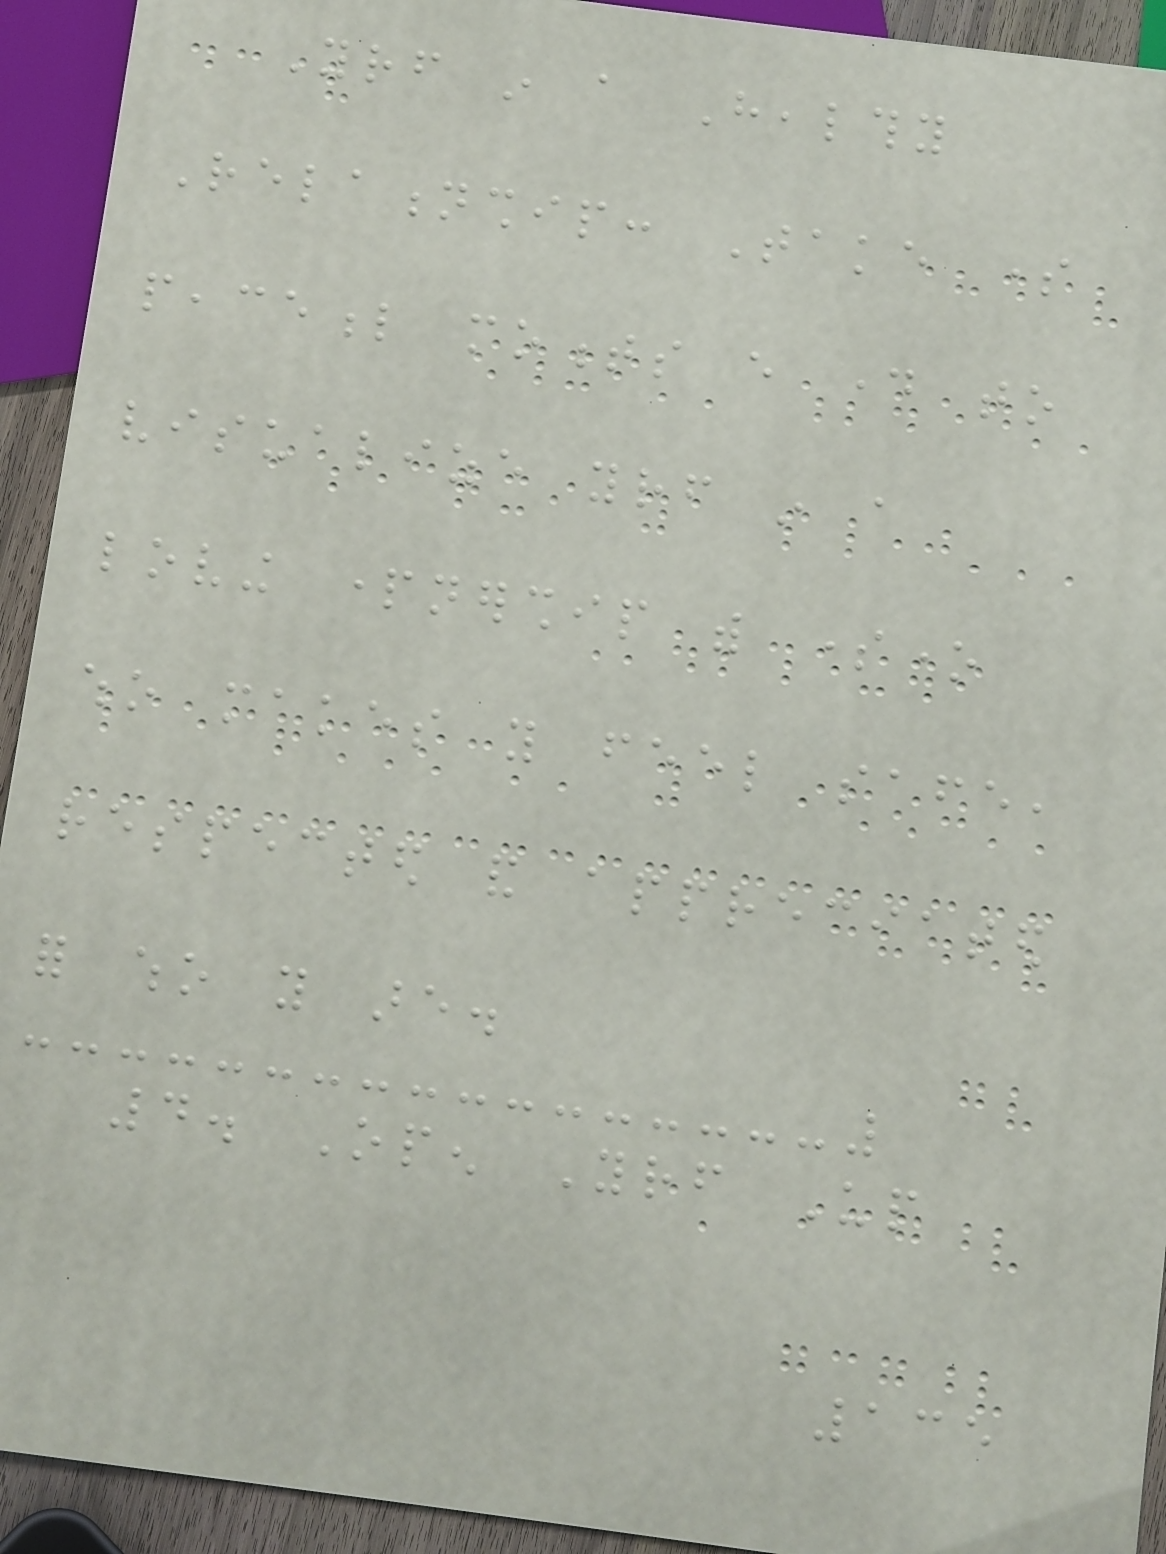Yourself in a Healthy
Relationship: Take some
peaceful moments every day to
visualize yourself in a
loving partnership with someone
who makes you feel safe,
respected and appreciated
for who you are.
4. Open Yourself Up
135
